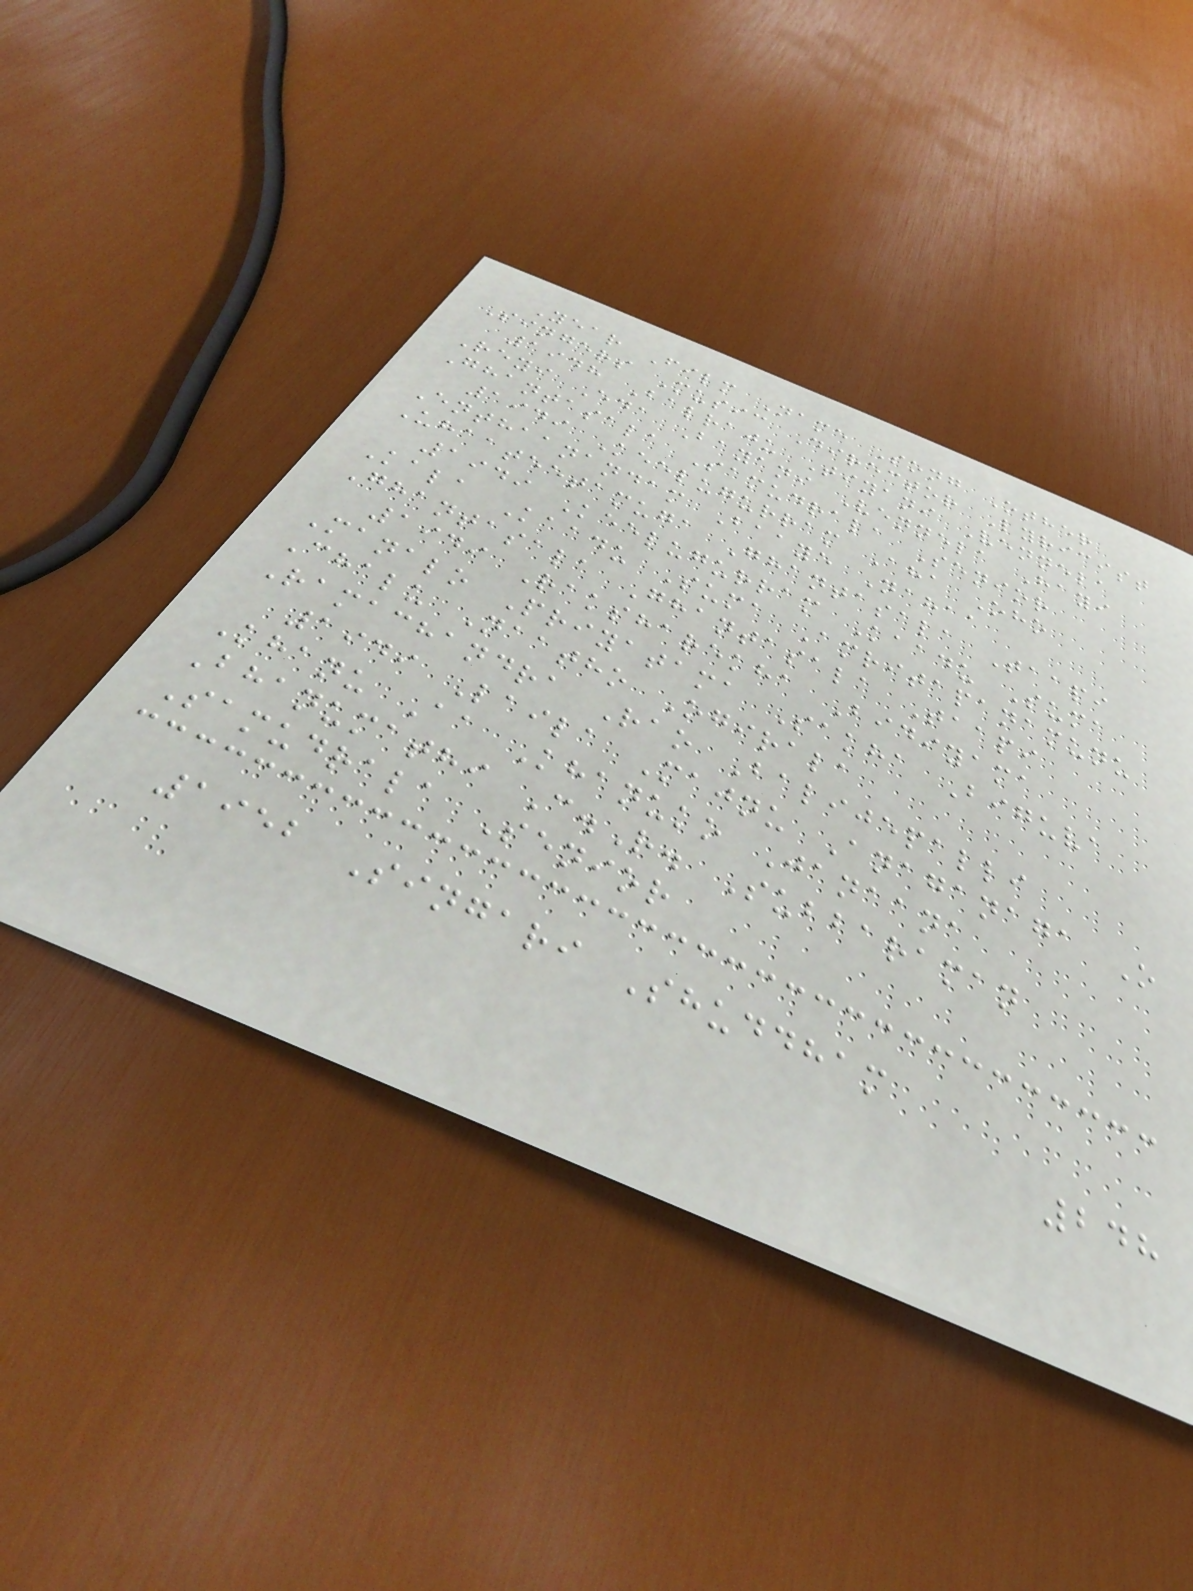Year Film Name Song Other
Singers Music Director Lyricist
1948 Balraju Tiyani Vennela
Reyi Eda Bayani Vennela Hayi
Ghantasala Samudrala Senior
1949 Keelugurram Aha Oho
Enthaanandam Baaye Nahaa
Uhaateetamuga Ghantasala Taapi
1949 Keelugurram Kaadu Suma
Kala Kaadu Suma Amritapanamunu
Ghantasala Ghantasala Taapi
1949 Raksharekha Bidiyama
Manalo Priyatama Sakha Biguva
Chalu Naatho Ogirala
Ramachandra Rao Balijepalli
1949 Laila Majnu Anaganaga O
Khanu Aa Khanuko Janaana
Bhanumathi C.R. Subbaraman
Samudrala Senior
1952 Singari Shuddham
248
